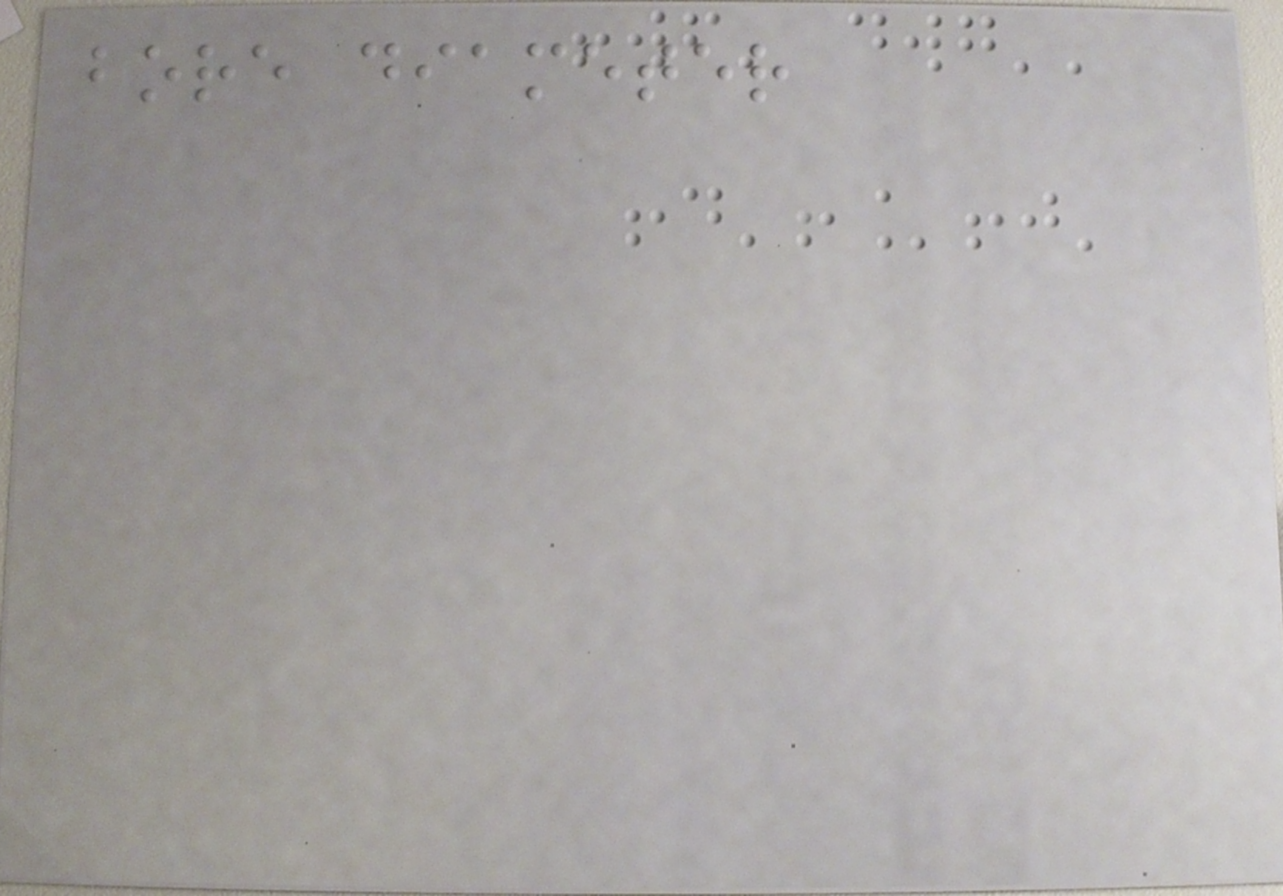bore diameter
